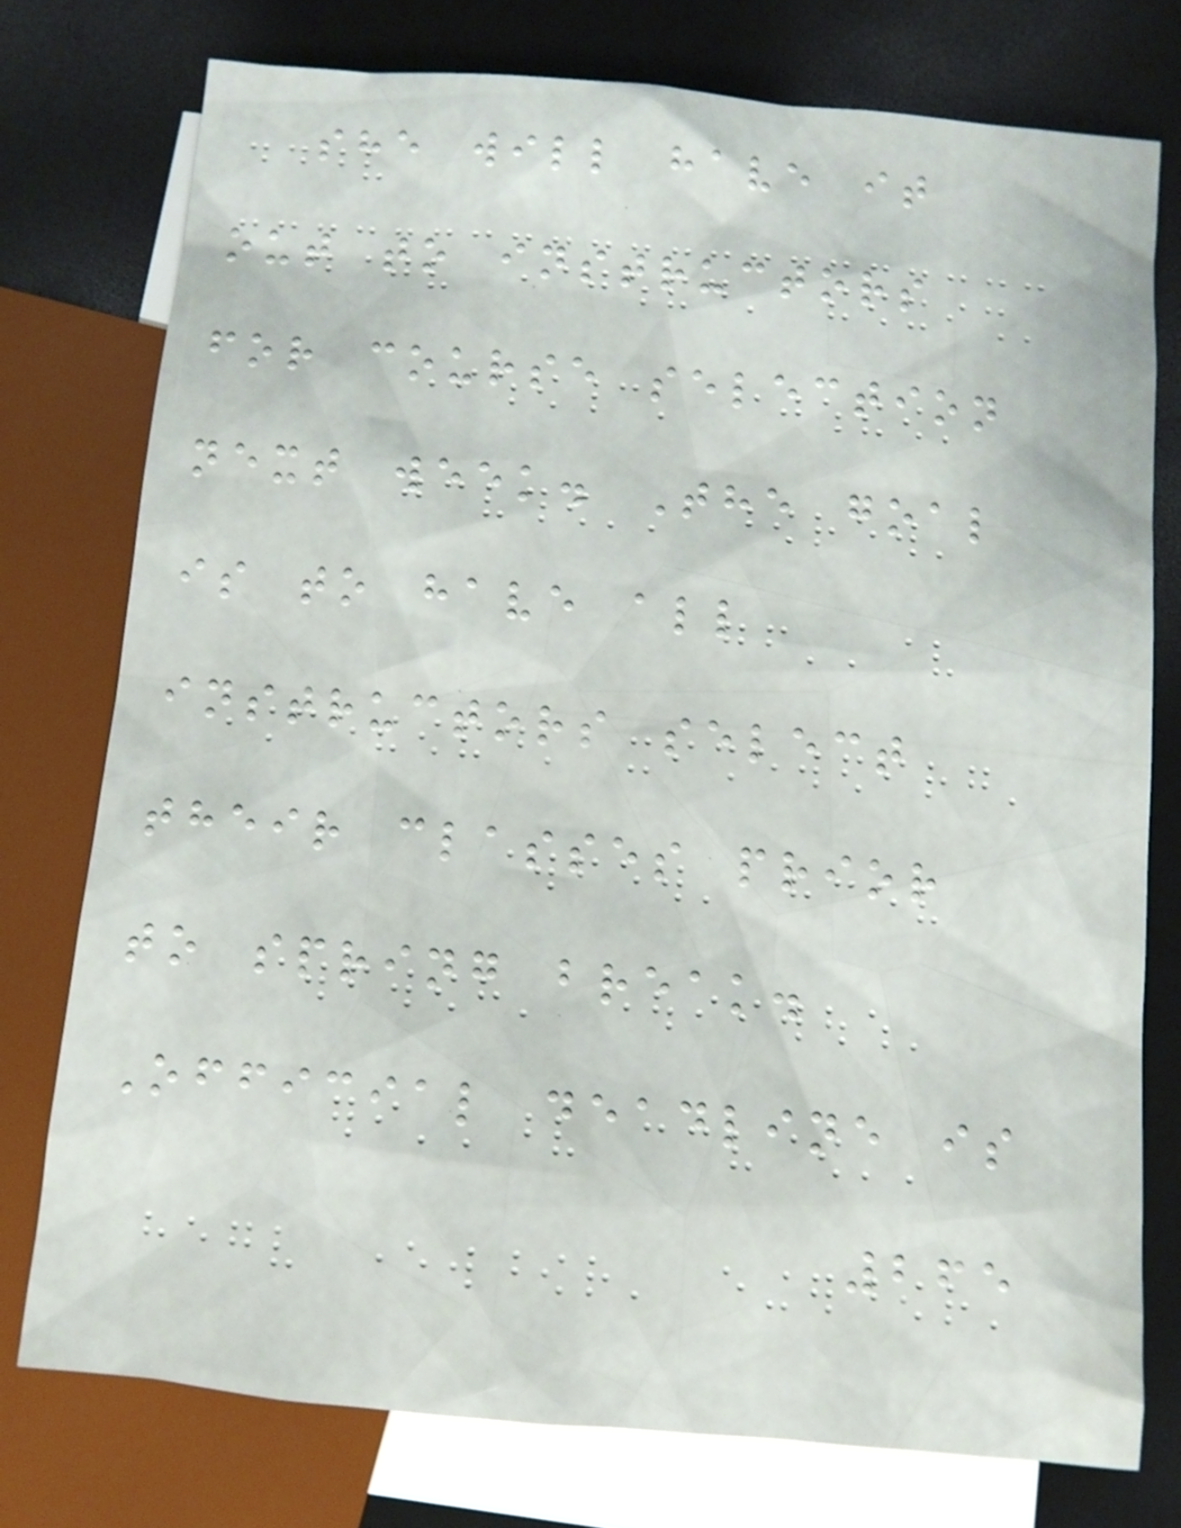she will have it
out to instructors
for course selection
next week. The goal
is to have all
instructors select
their classes prior
to spring break.
Official deadline is
265
